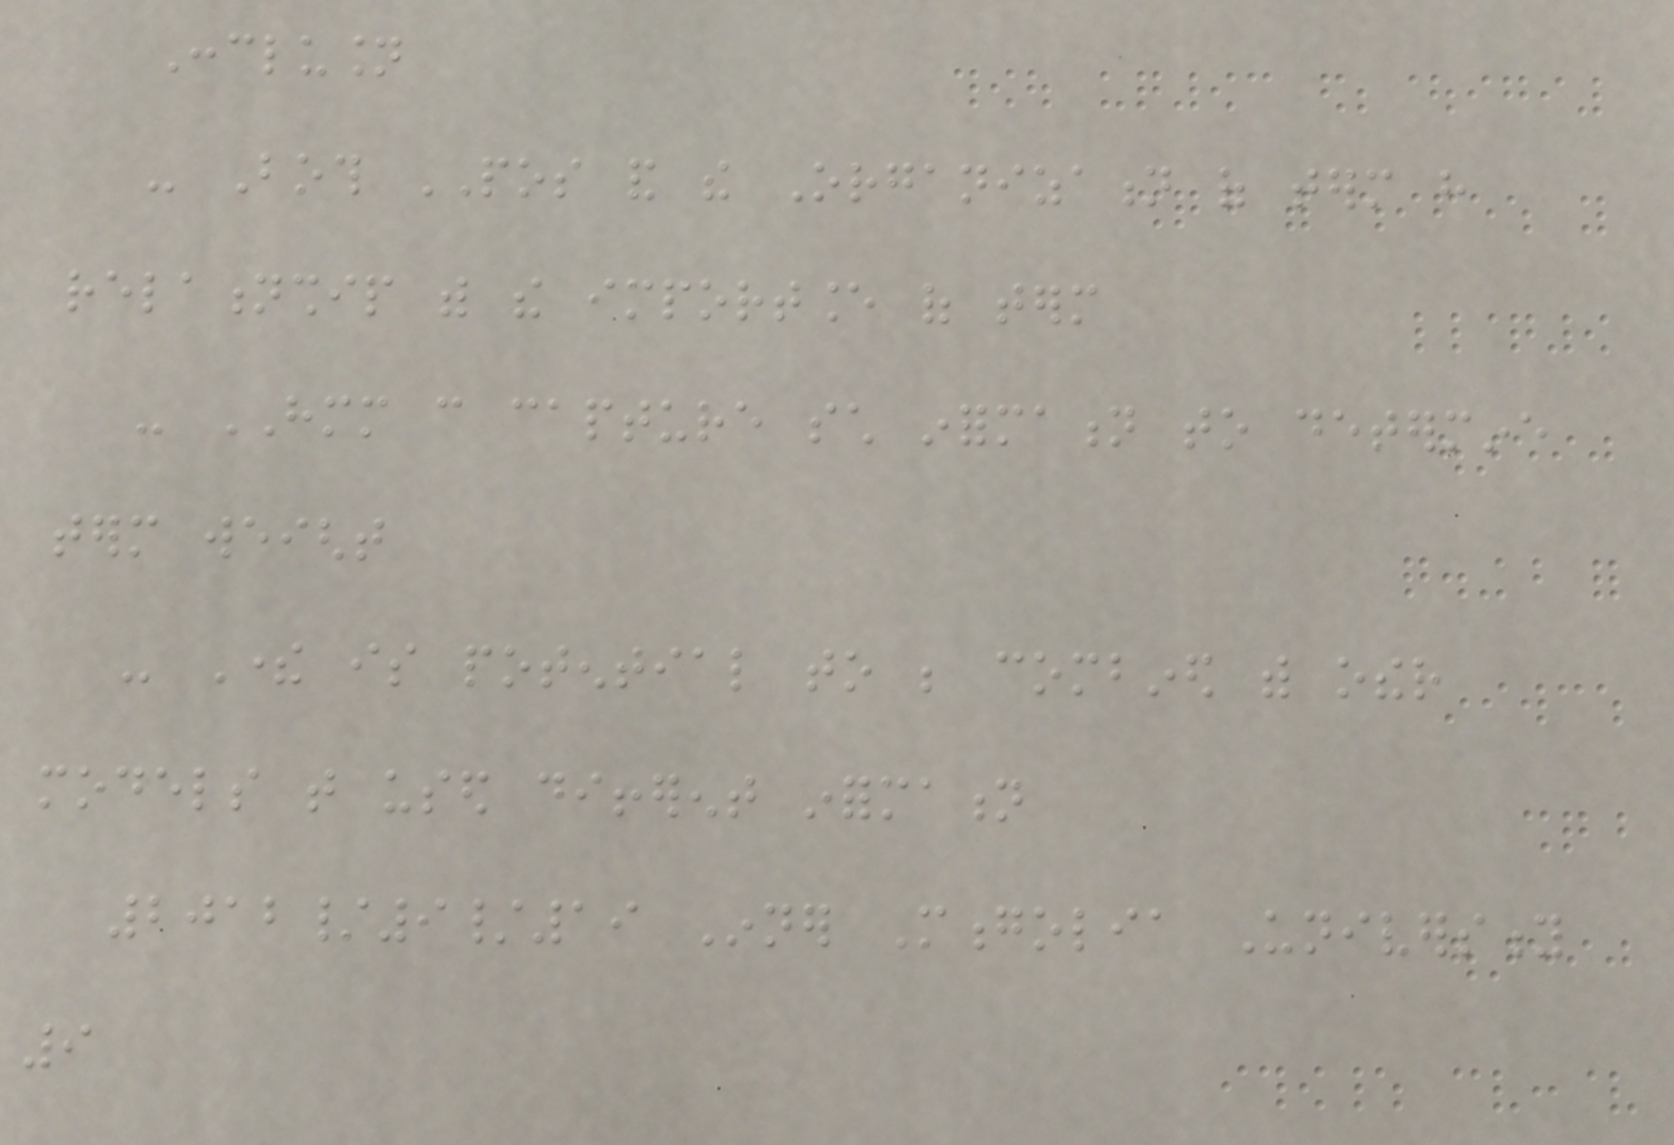Conclusion
- Both POS and the Organization of term have
relationship with the importance of term
- HMM can capture such information to determine
term weight
- There is potential to be combined with other
models that used different information
2012/9/19 Inner Mongolia University
9
